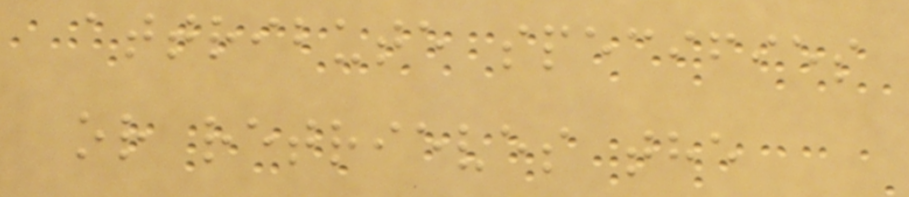attribute specifies
or retrieves the
